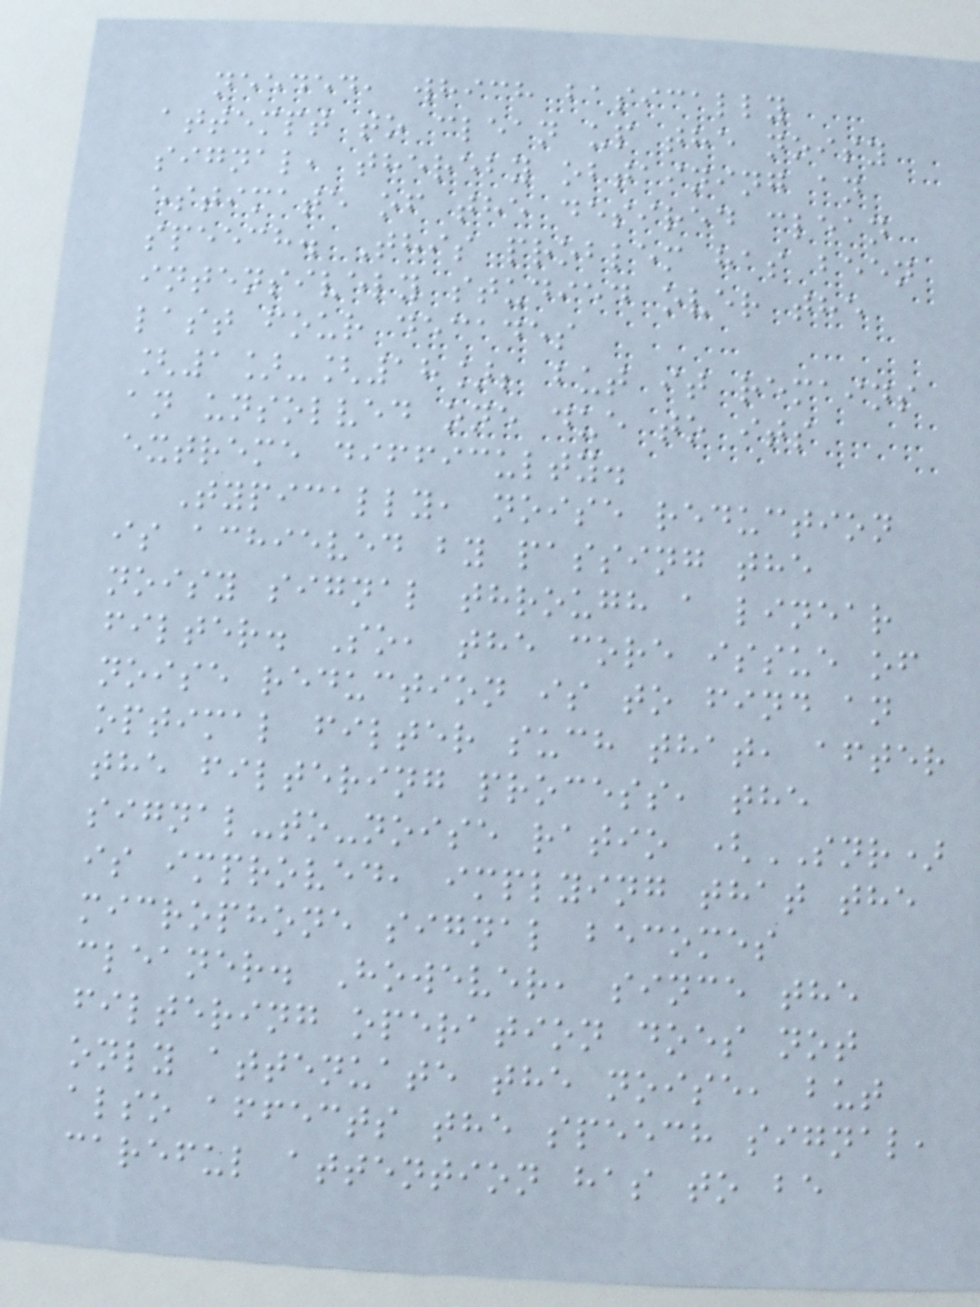needed, which basically
attempt to clean up the noisy
signal, thereby obtaining an
estimate of the desired clean
speech. This problem has been
intensively studied over the
last four decades
[1]-[18]; but it remains
an unsolved one due to its
extreme difficulty.
Typically, noise reduction
is achieved by passing the
noisy signal through a linear
filter. So, the core issue of
noise reduction is to find an
optimal filter such that, after
the filtering process, the
signal-to-noise ratio (SNR)
is improved, implying that the
microphone signal becomes
cleaner. However, since the
filtering operation does not
only attenuate the noise, but
also affects the speech signal,
careful attention has to be
